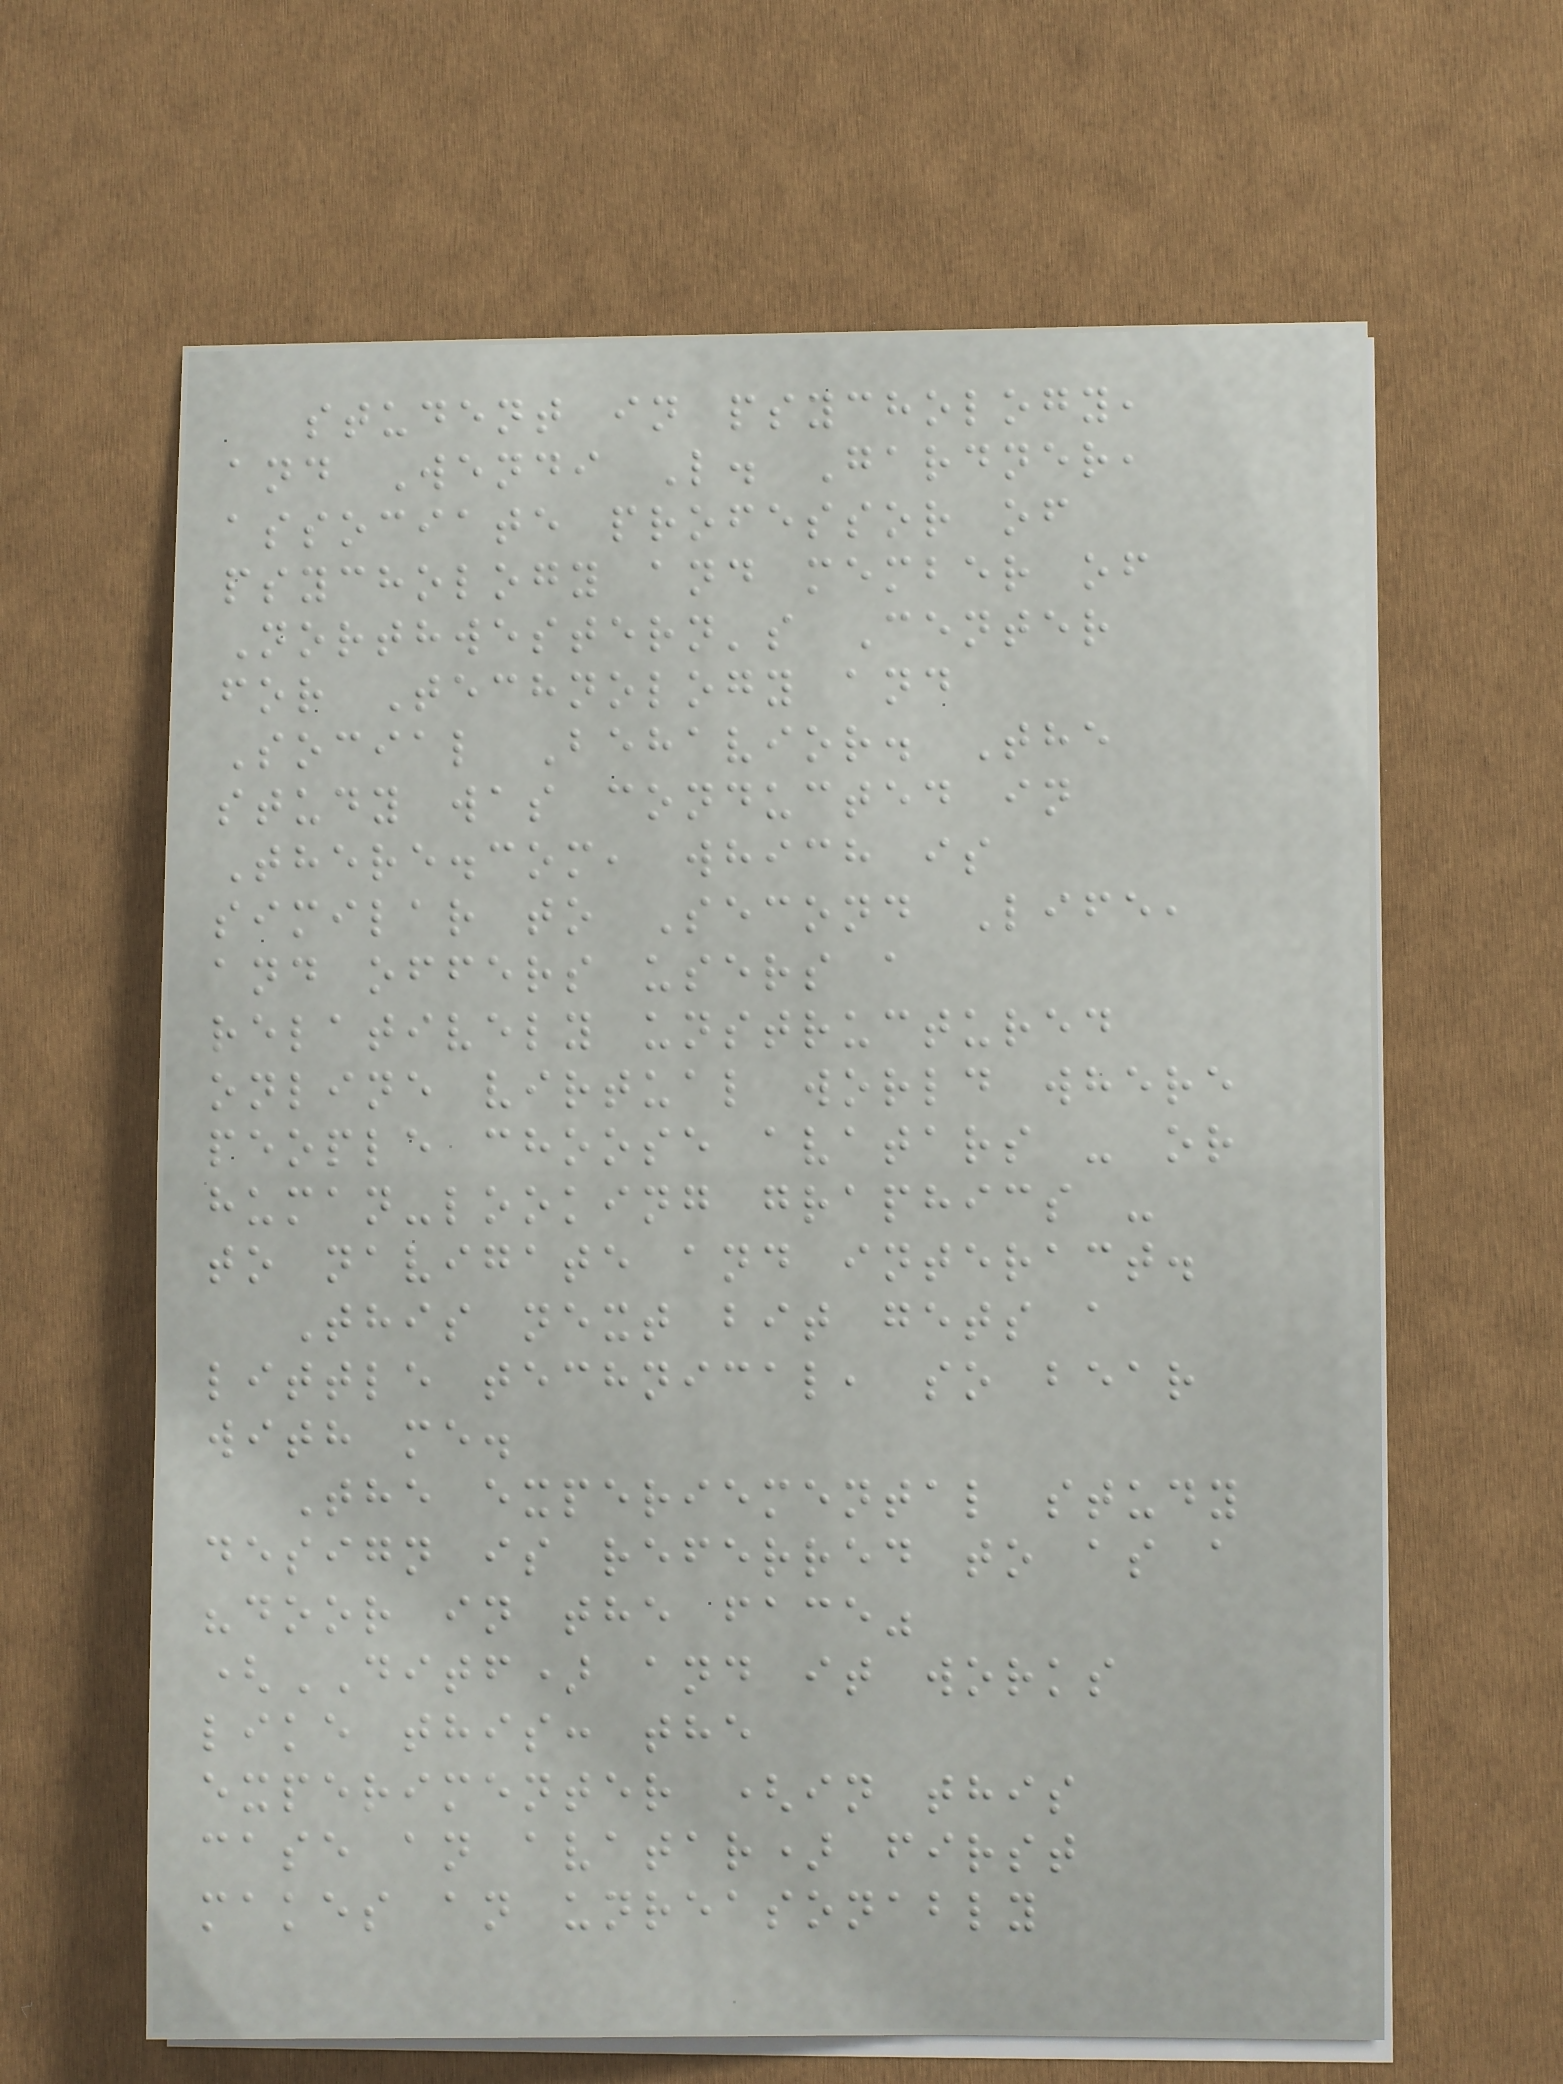student in psychology,
and Wendi L. Gardner,
associate professor of
psychology and member of
Northwestern's Center
for Technology and
Social Behavior. The
study was conducted in
There.com, which is
similar to Second Life,
and offers users a
relatively unstructured
online virtual world where
people choose avatars - or
human-looking graphics -
to navigate and interact.
This next bit gets a
little technical, so bear
with me.
The experiemental study
design is referred to as a
"door in the face"
(DITF) and it works
like this: the
experimenter (in this
case an avatar) first
makes an unreasonably
